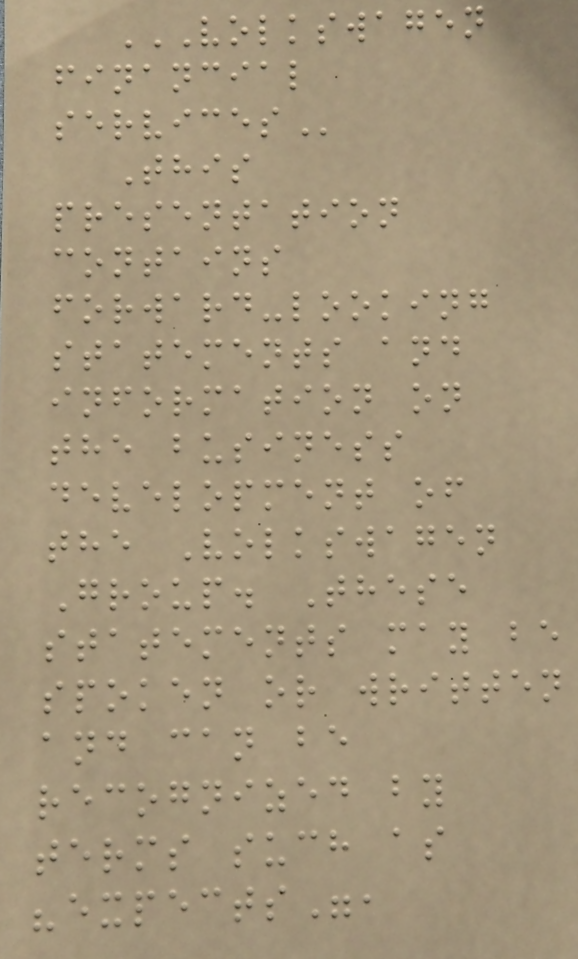VOLKSWAGEN
FINANCIAL
SERVICES
This
presentation
contains
forward-looking
statements and
information on
the business
development of
the Volkswagen
Group. These
statements may be
spoken or written
and can be
recognized by
terms such as
"expects",
